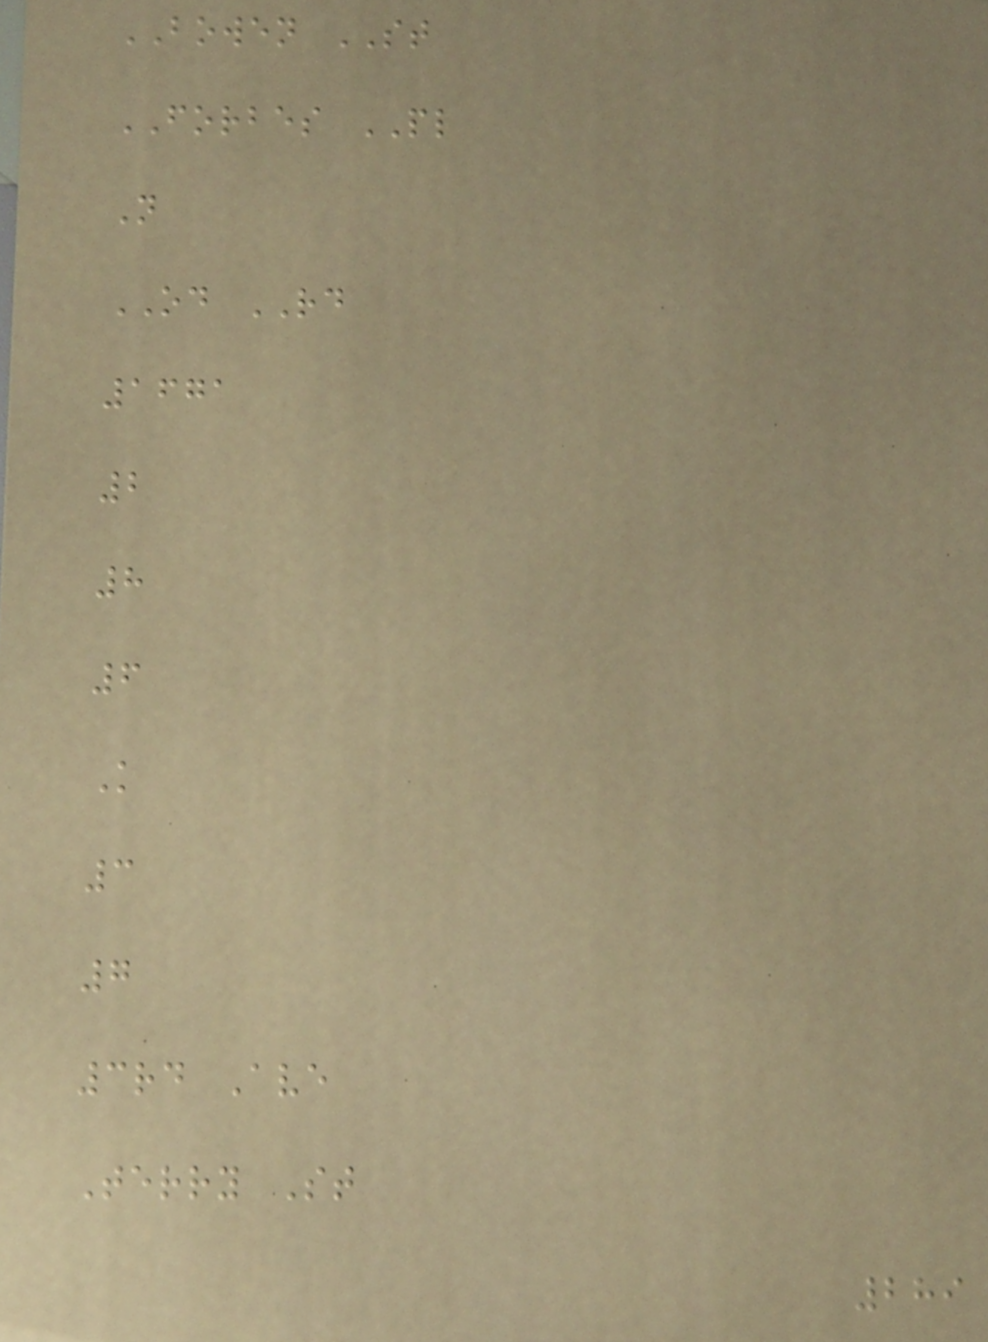BOWEN ST
FORBES PL
N
OD RD
1671
2
8
6
K
3
7
3rd Ave
Terry St
289
